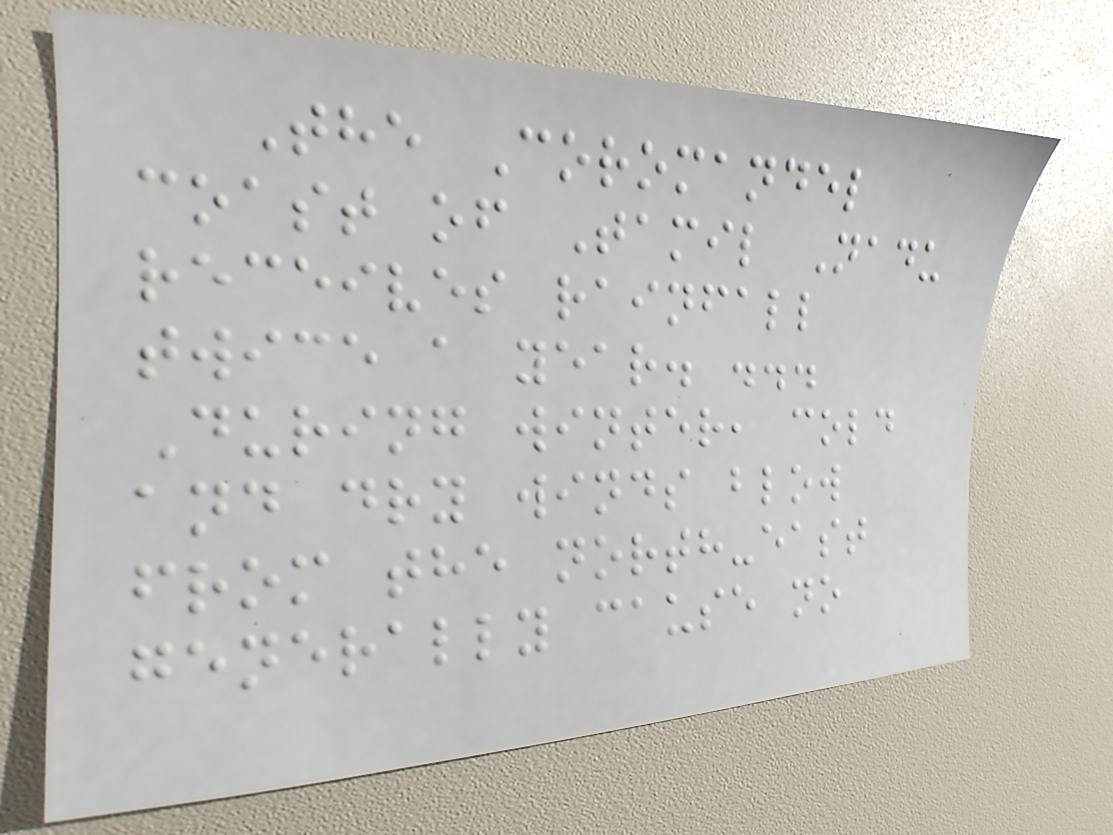The Coromandel
coast of Tamil Nadu
receives rainfall
twice a year. ...
During winter, cold
and dry winds blow
from the north-east
generally cause no
